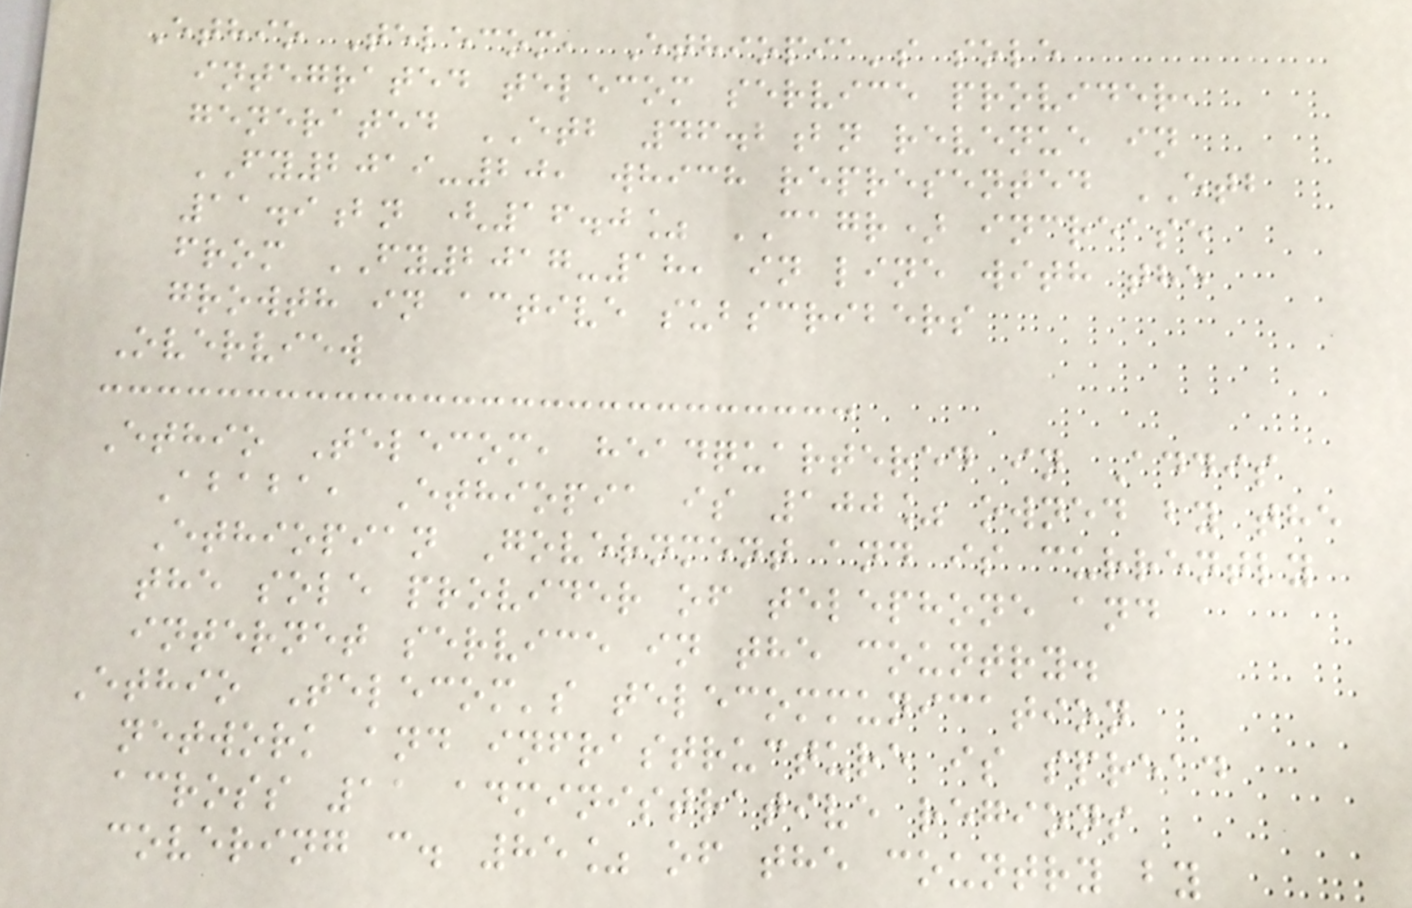Ethio Telecom, Ethiopia's sole
integrated telecom service provider,
generated ETB 46.2bn revenue in
FY2019-20, which represented ETB
11.9bn (16.0% CAGR) increase
from FY2017-18, in line with the
growth in active subscribers
Overview
Ethio Telecom, headquartered in Addis
Ababa, Ethiopia is 100% owned by the
Ethiopian Government and is currently
the sole provider of telephone and
internet service in the country.
Ethio Telecom's telecommunication
network and infrastructure is spread
across 11 administrative regions
covering c. 85% of the country by
